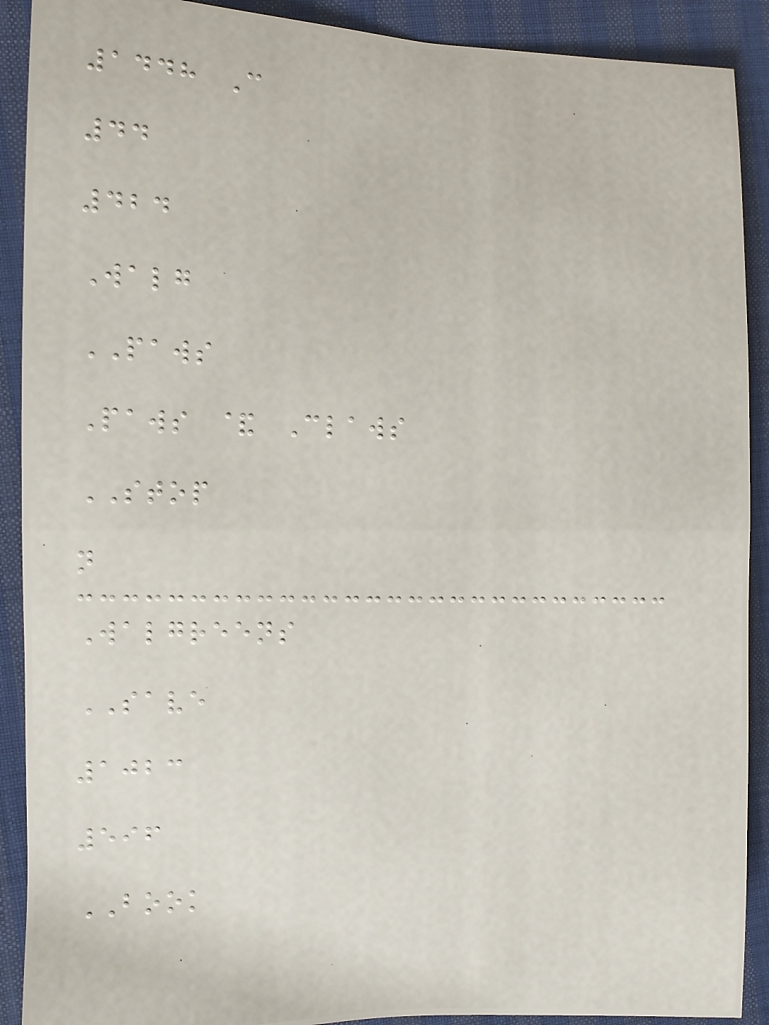1448 C
44
424
Walg
PAWS
Paws & Claws
STOP
n
Walgreens
SAVE
1023
596
BOOK
